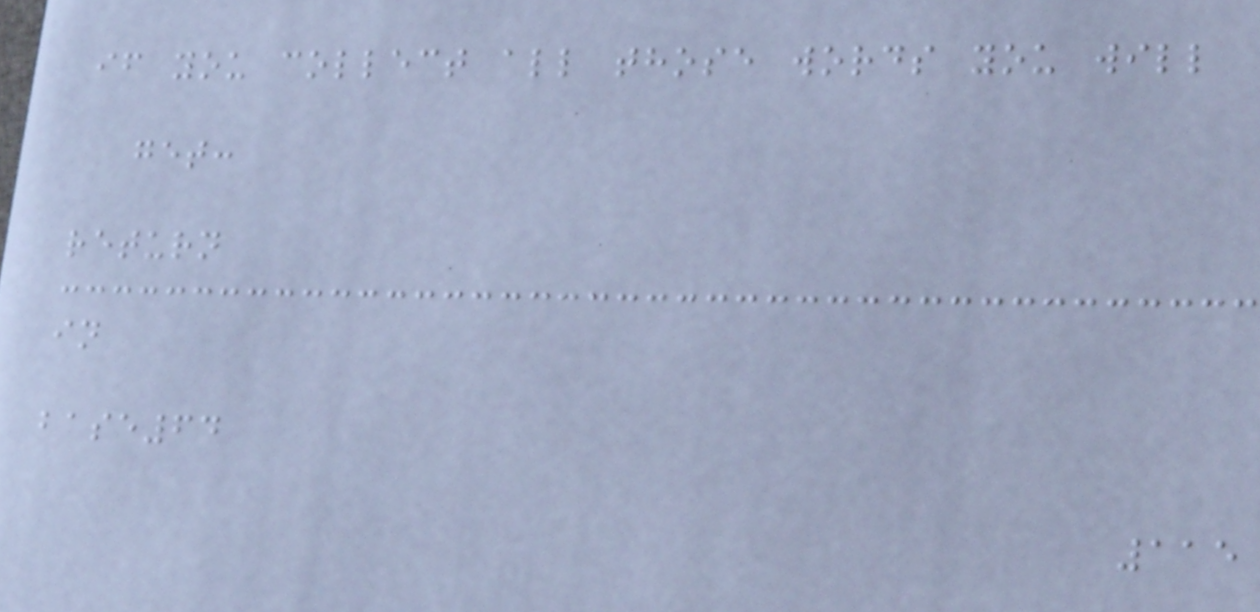if you collect all those words you will
get:
return
in
base64
115
